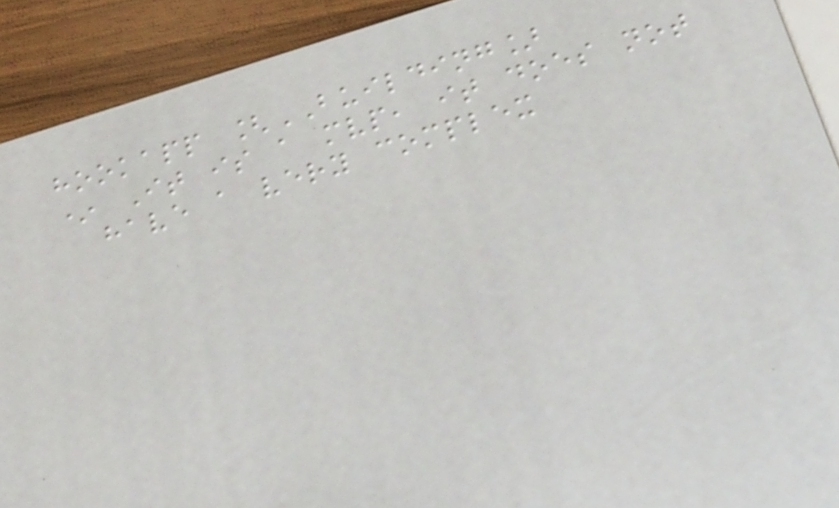hookapp [BUILDING]
* It is a mvp, it does not
have a very complex
